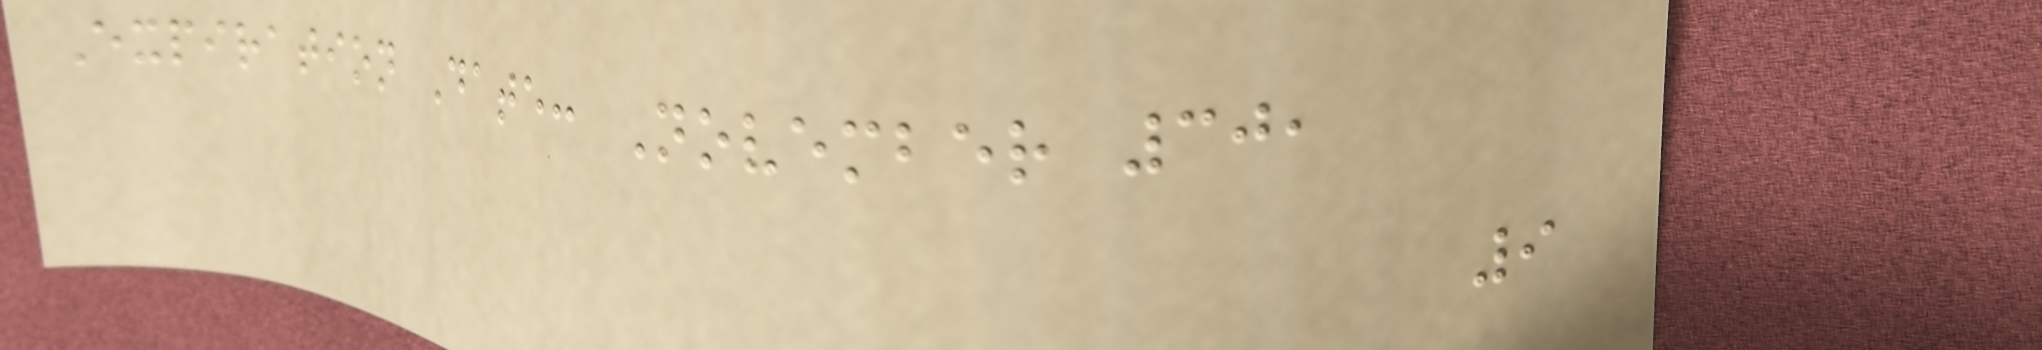Expiration Date: November 30,
9
